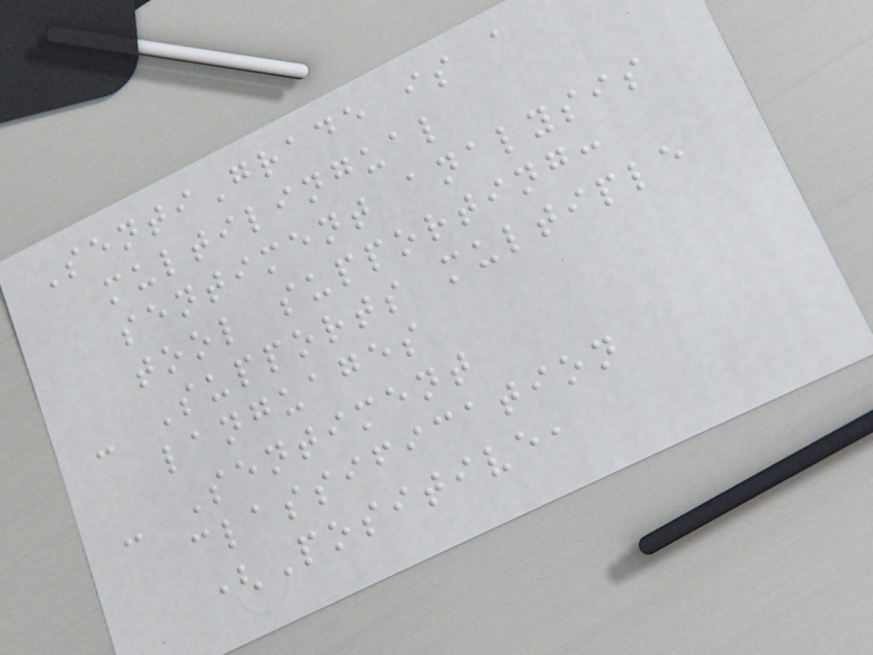SentiGrade is a
multilingual
sentiment analysis
tool supporting:
- Supports multiple
languages
- Sentiment
classification
(Positive,
